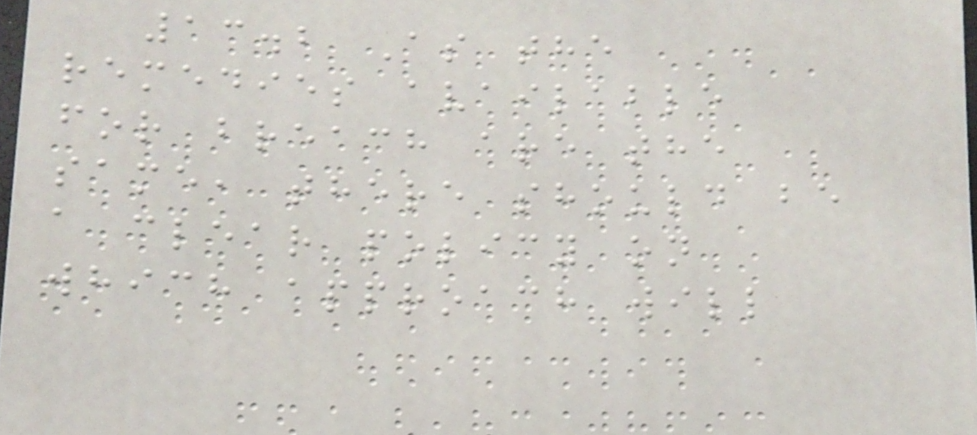13.2 As the
remedies available
for breach are the
same, there should be
a clear policy on
which approach will
